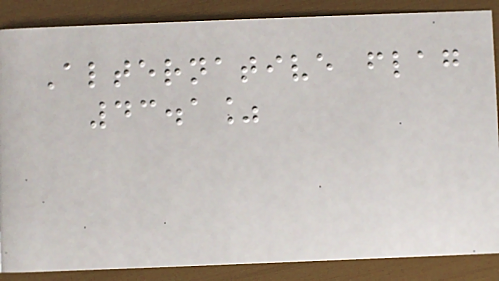Alternative flag
43.1%
